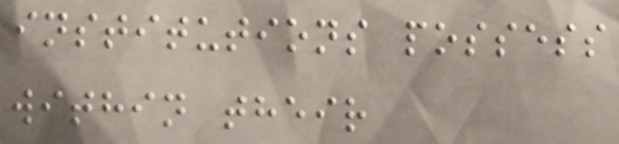institutions possess
within their
